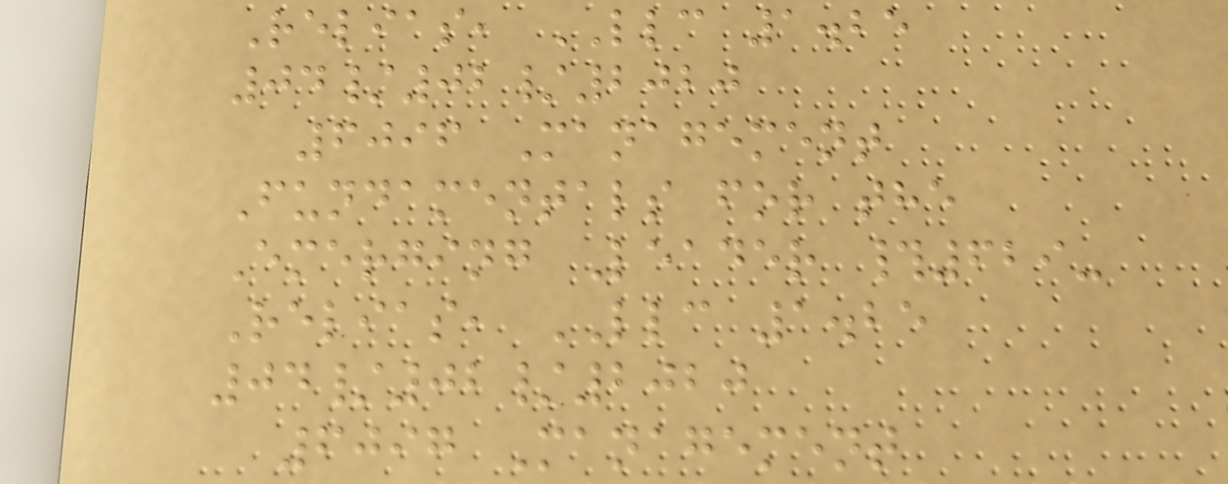Relias, LLC 1.25
04/02/2020
6096 Management
Fundamentals for the
Emerging Leader #629-
Relias, LLC 1.25
04/02/2020
6097 Management
